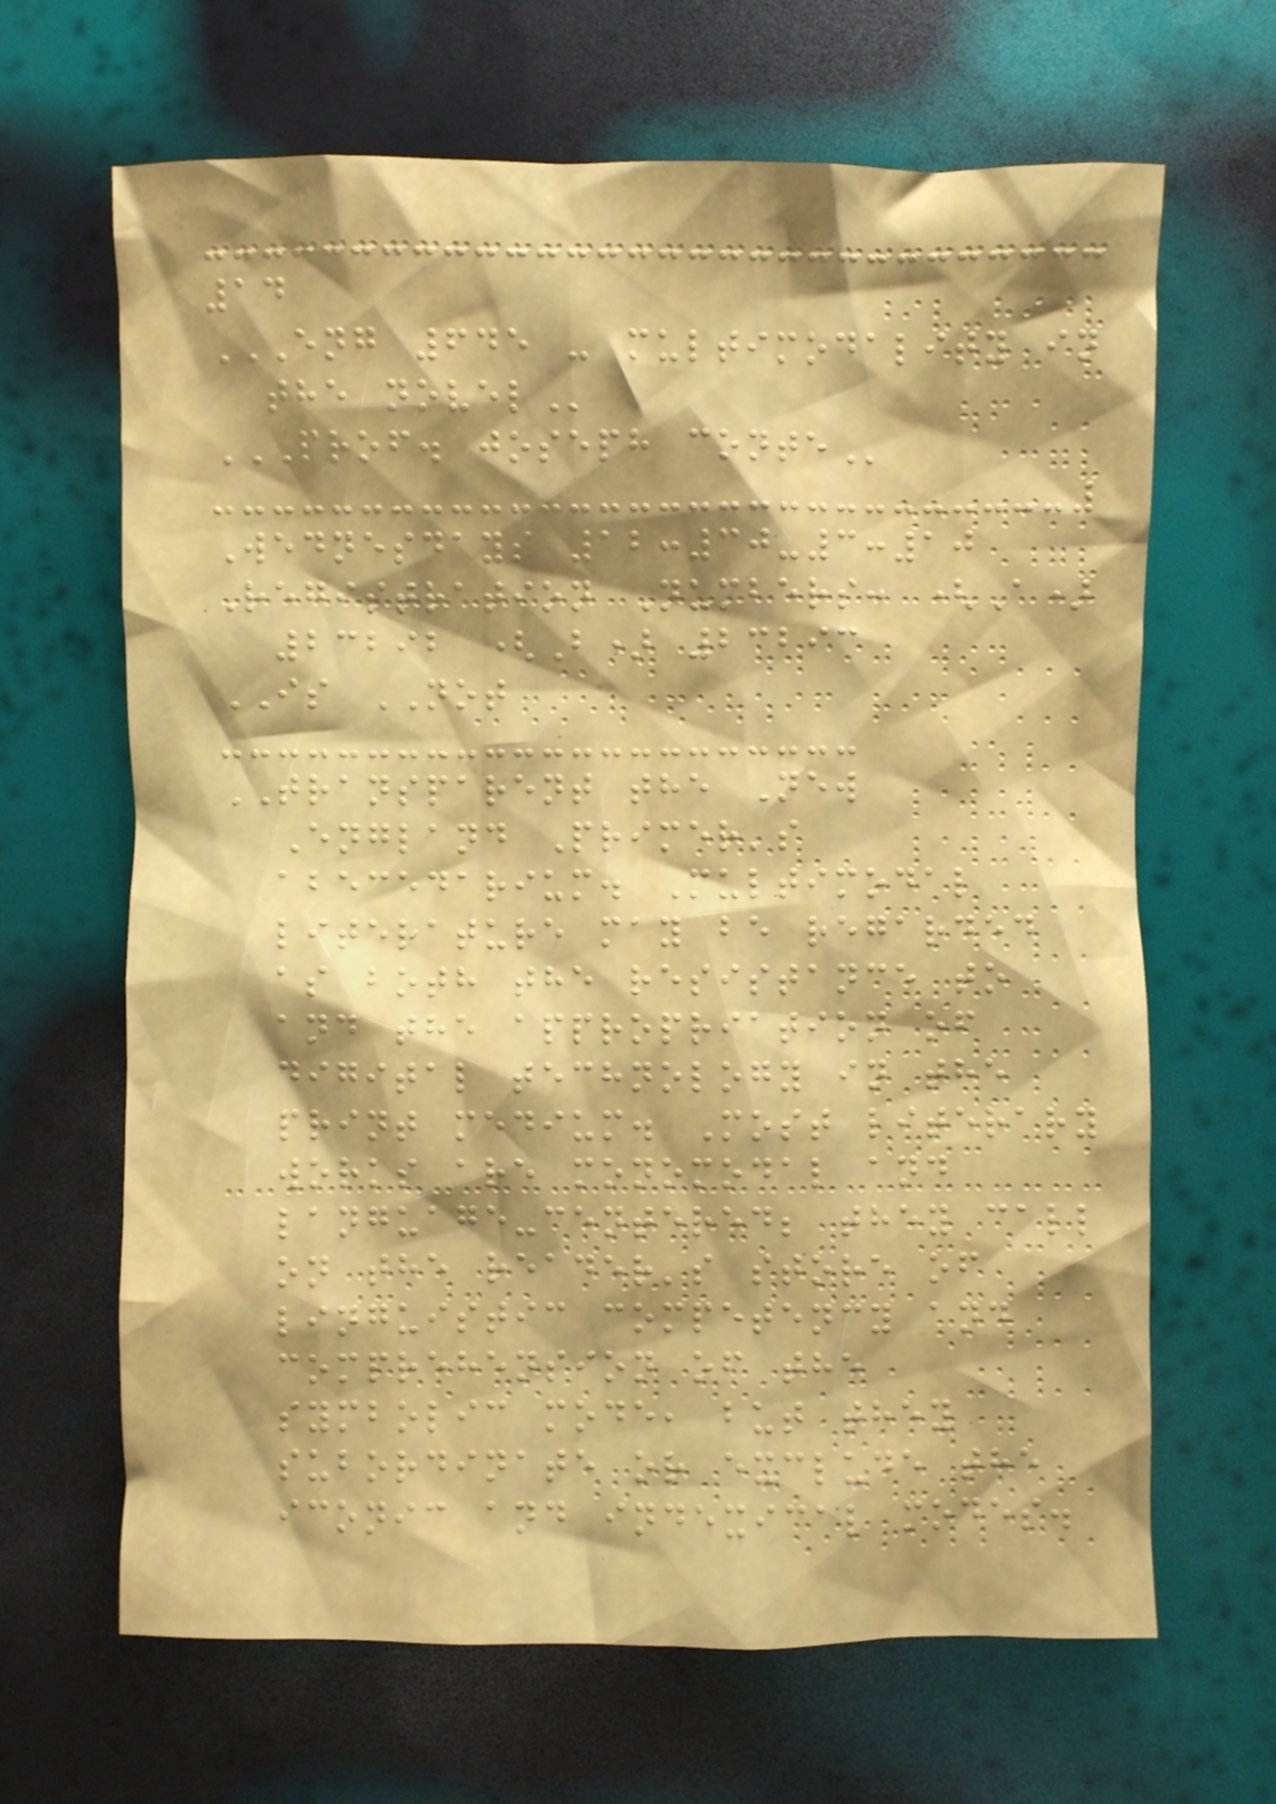14
ENG 645 - MULTIMODALITY IN
THE NOVEL
PROF. JOSEPH CONTE
Wednesdays 12:30-3:10
Registration Numbers: (A)
23292 (B) 23293
IS NOT
TRANSPARENT the New
England Primer's
abecedarium. Multimodal
literature may be regarded
as both the resistance to
and the appropriation of
digital technology in the
print medium. Most literary
works are monomodal and
language-centered; they call
on the reader's store of
linguistic competency and
comprehension of the
symbolic mode, but they
subordinate or exclude the
iconic and indexical modes.
